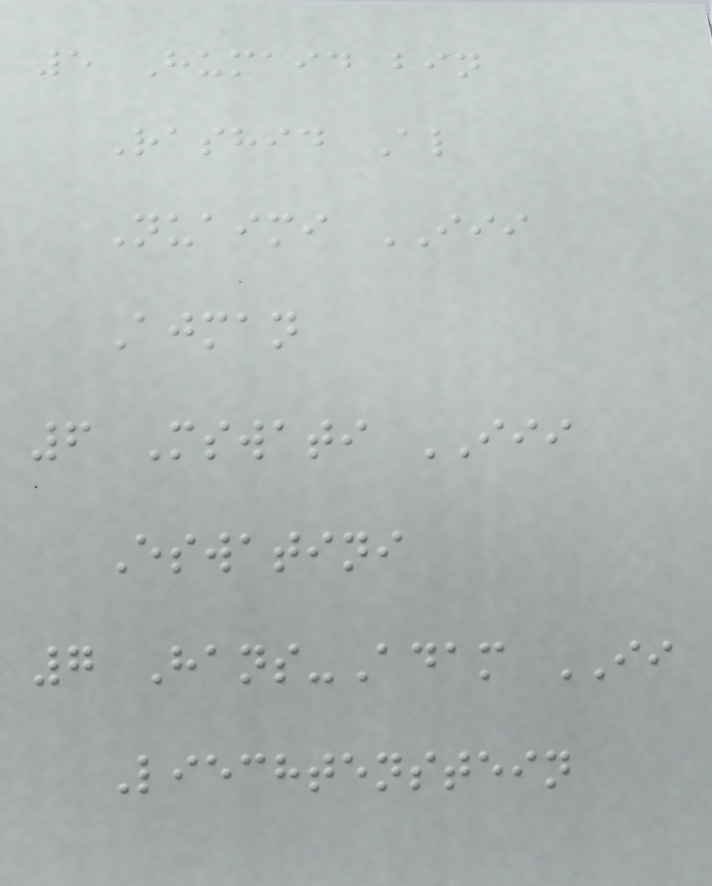5 Humaid bin
Rashid Al
Nuaimi III
Ajman
6 Mswati III
Eswatini
7 Hans-Adam II
Liechtenstein
